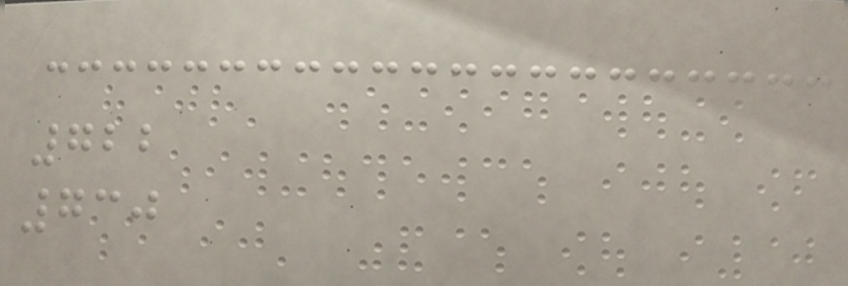722
730
